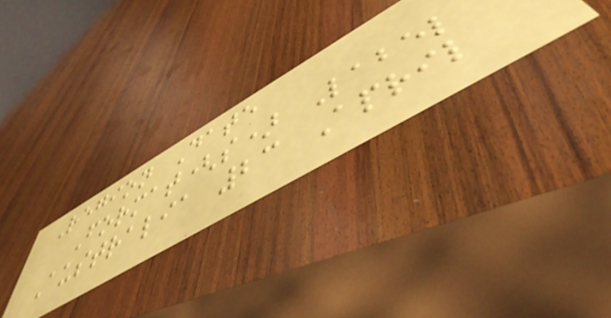Region Date
Format(s) Label
Australia 23 April
